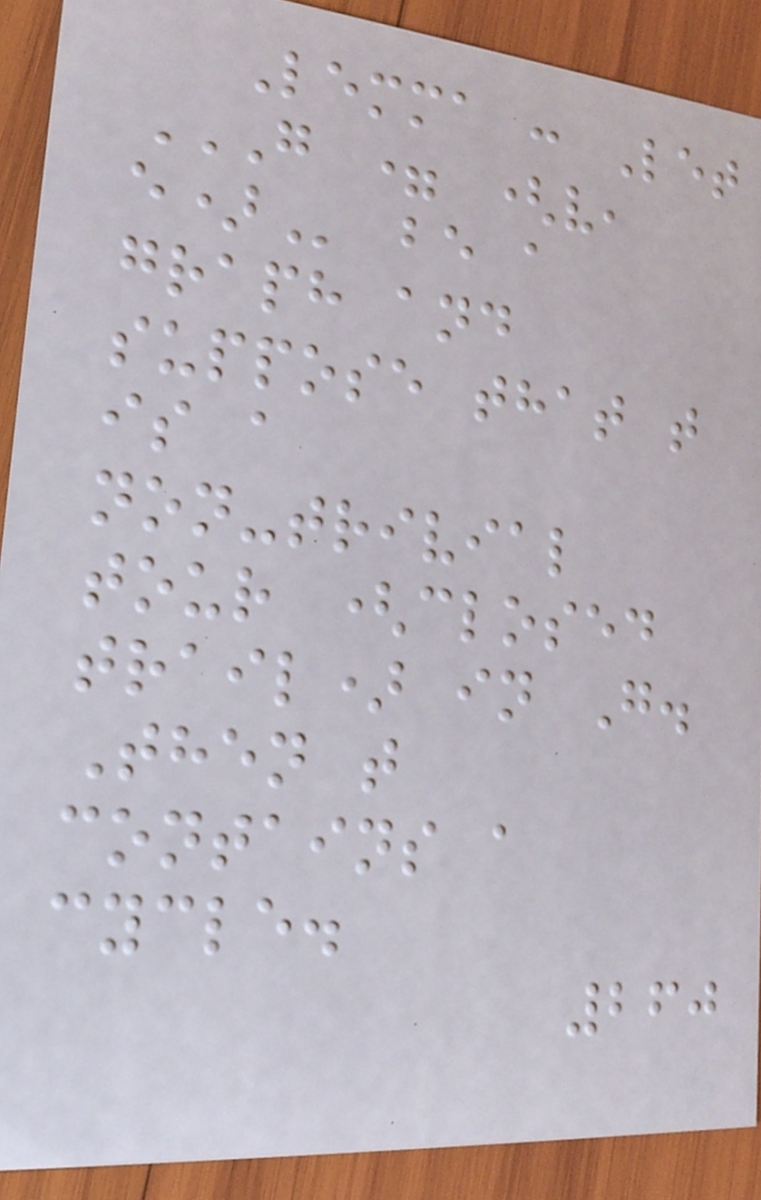Lemma : Let
G = (V,
E) be a
graph and
suppose that t
is a
non-trivial
tour (closed
trail) in G.
Then t
contains a
cycle.
260
